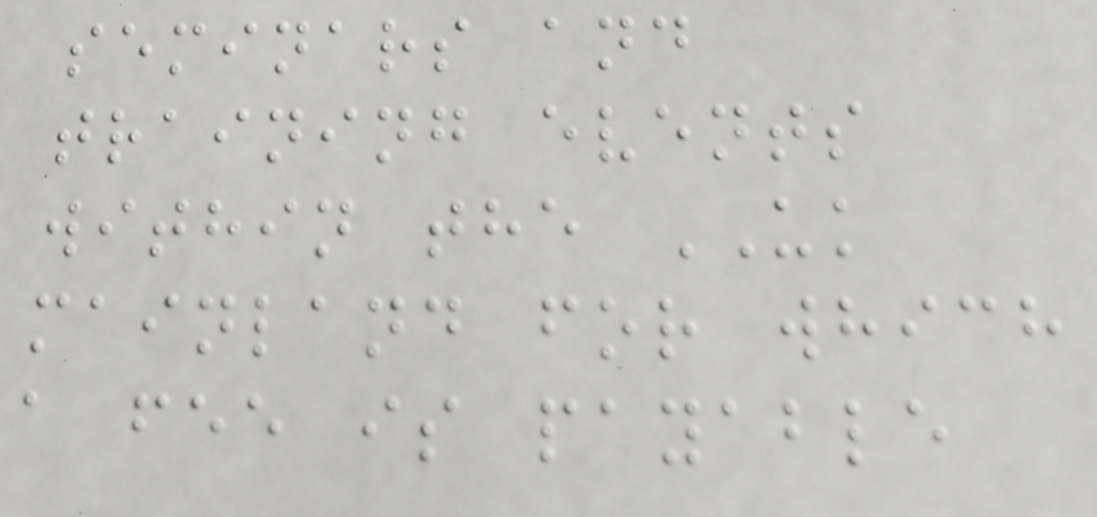seminars and
training events
within the UK
mainland for which
a fee is payable
